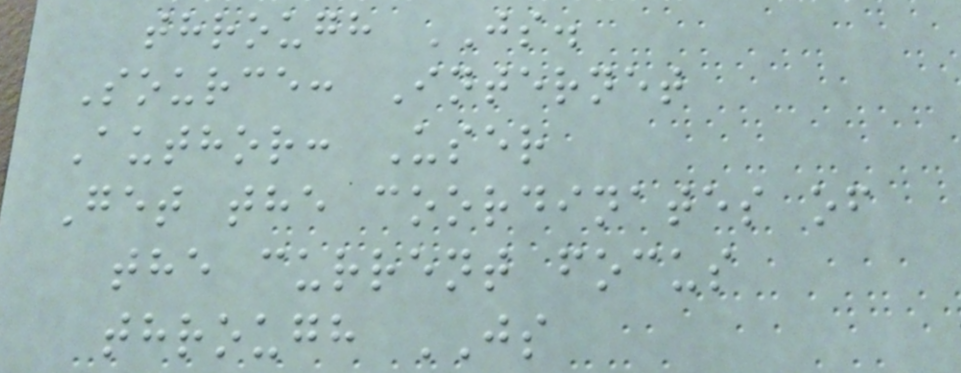through JS.
Source: Internet
Author: User
Get the coordinates of
the current focus
through JS
